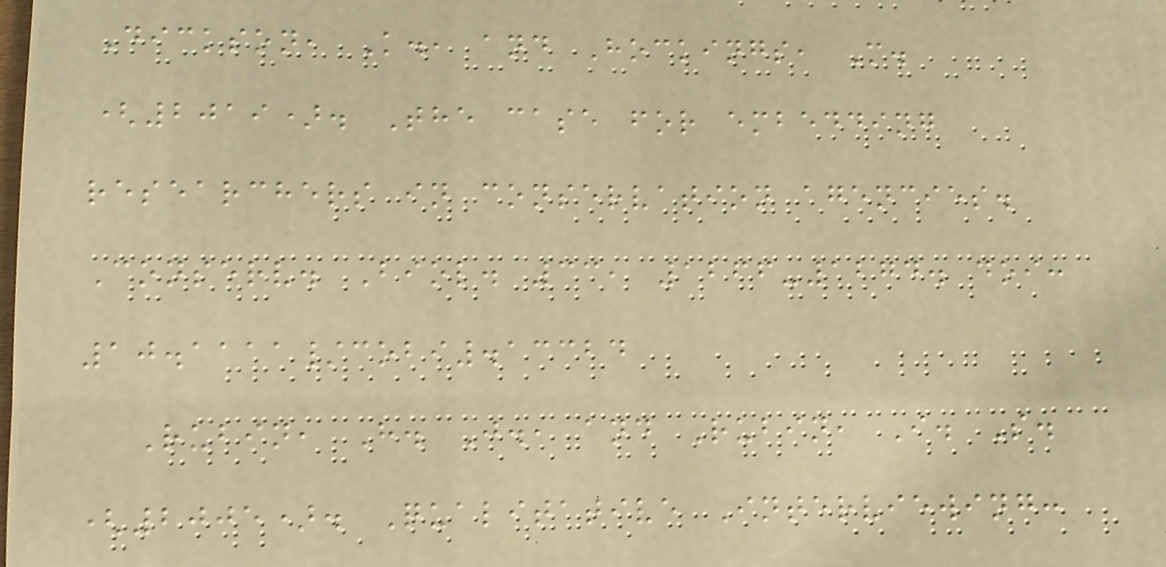Dickson, K., and Hockings, M.
(2019). The case for embedding
researchers in conservation agencies.
Conserv. Biol. 33, 1266-1274. doi:
10.1111/cobi.13324
Rubin, H. J., and Rubin, I. S.
(2005). Qualitative Interviewing:
